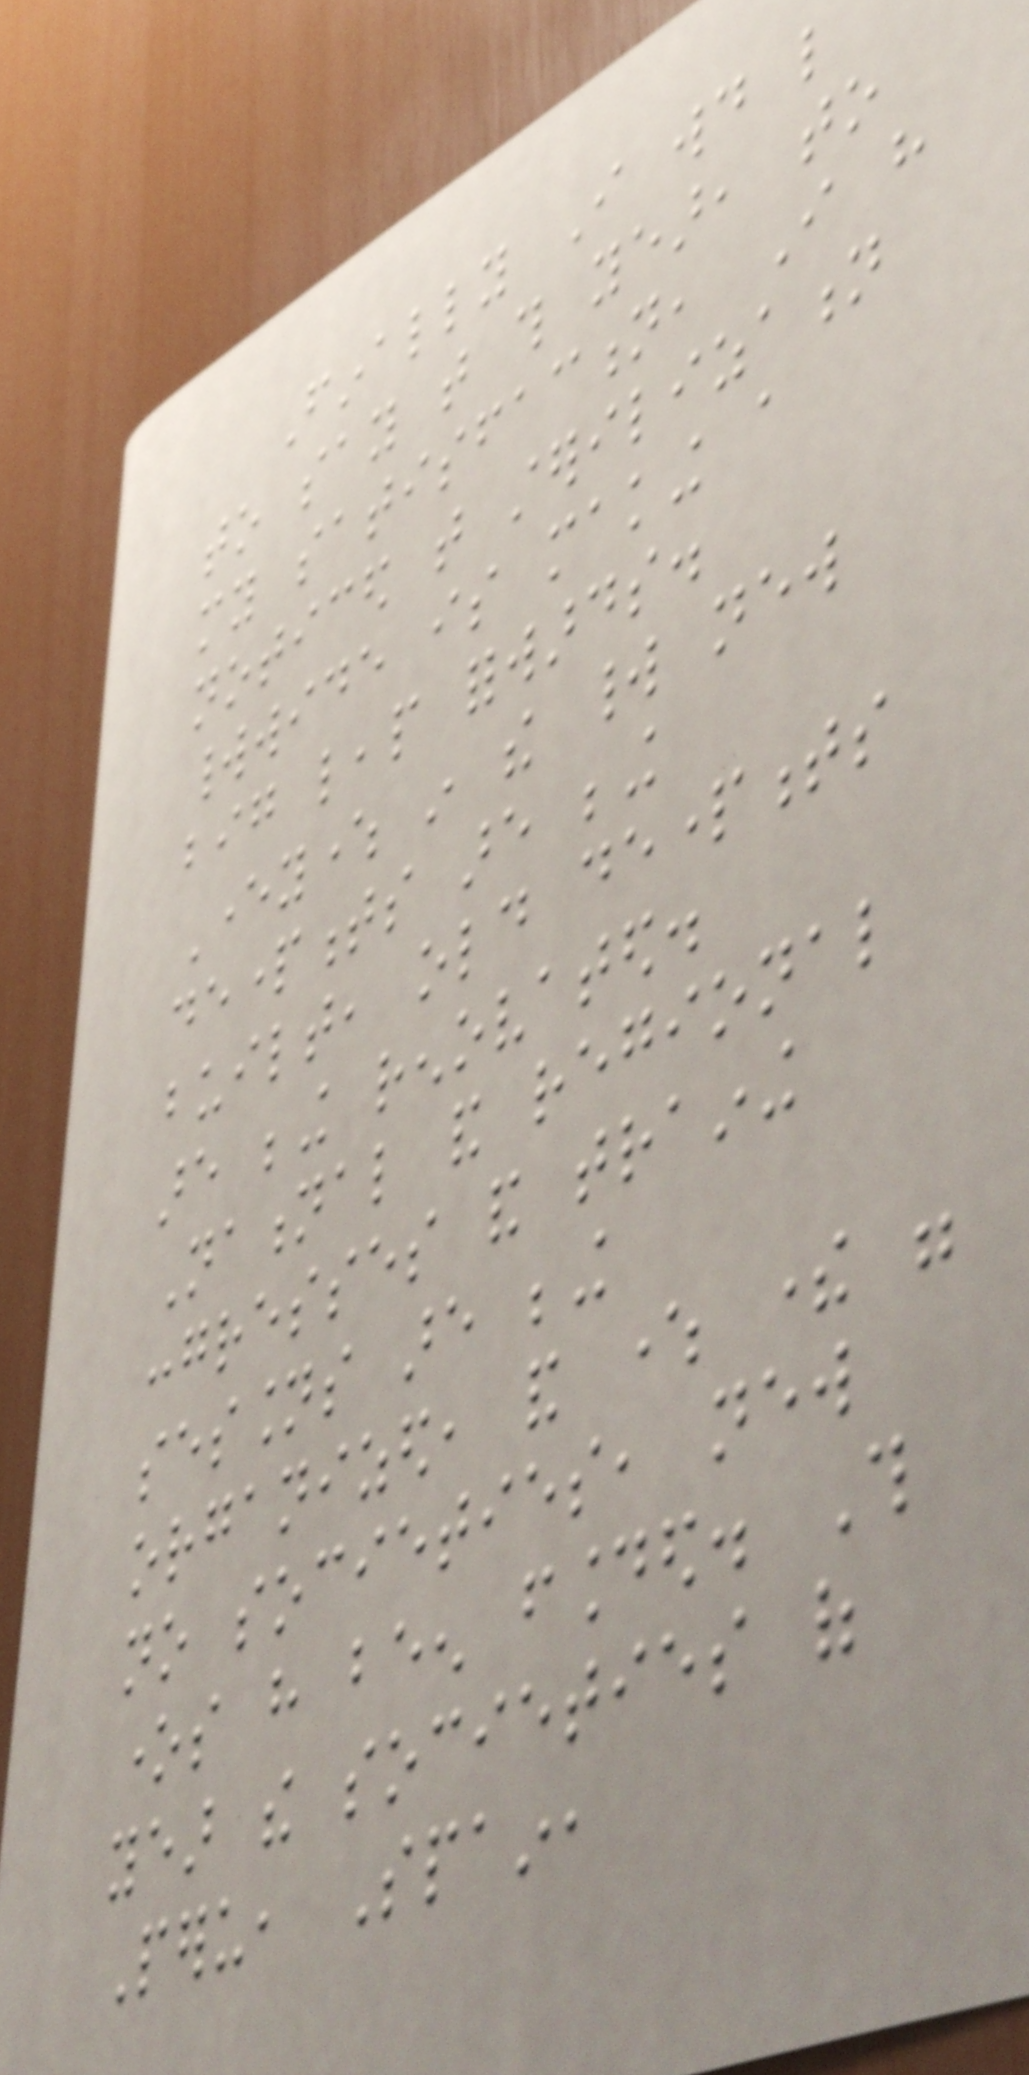Finally I would like
to say that this year, to
my satisfaction, I have
noticed that sterilization
worldwide is making a
big leap forwards.
Everywhere in the world new
departments are being
built, old departments
are being renovated.
National and regional
congresses and training
sessions are being
organized, and where there were
no societies, new
ones have been founded. This
year the societies of
Peru, Spain,
